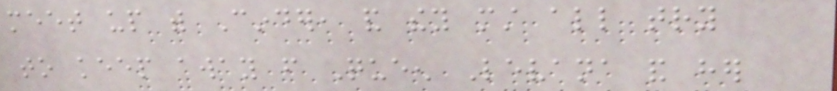meet up with Cinder, and they must all try
to keep away from Queen Levana and her
